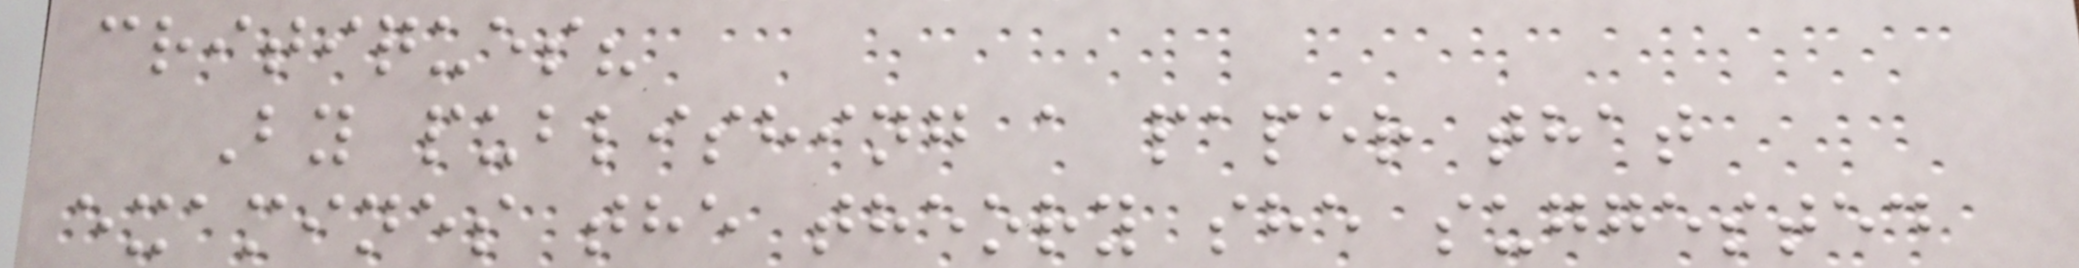critiques?
By publishing a paper that
examines the theory she suggested
